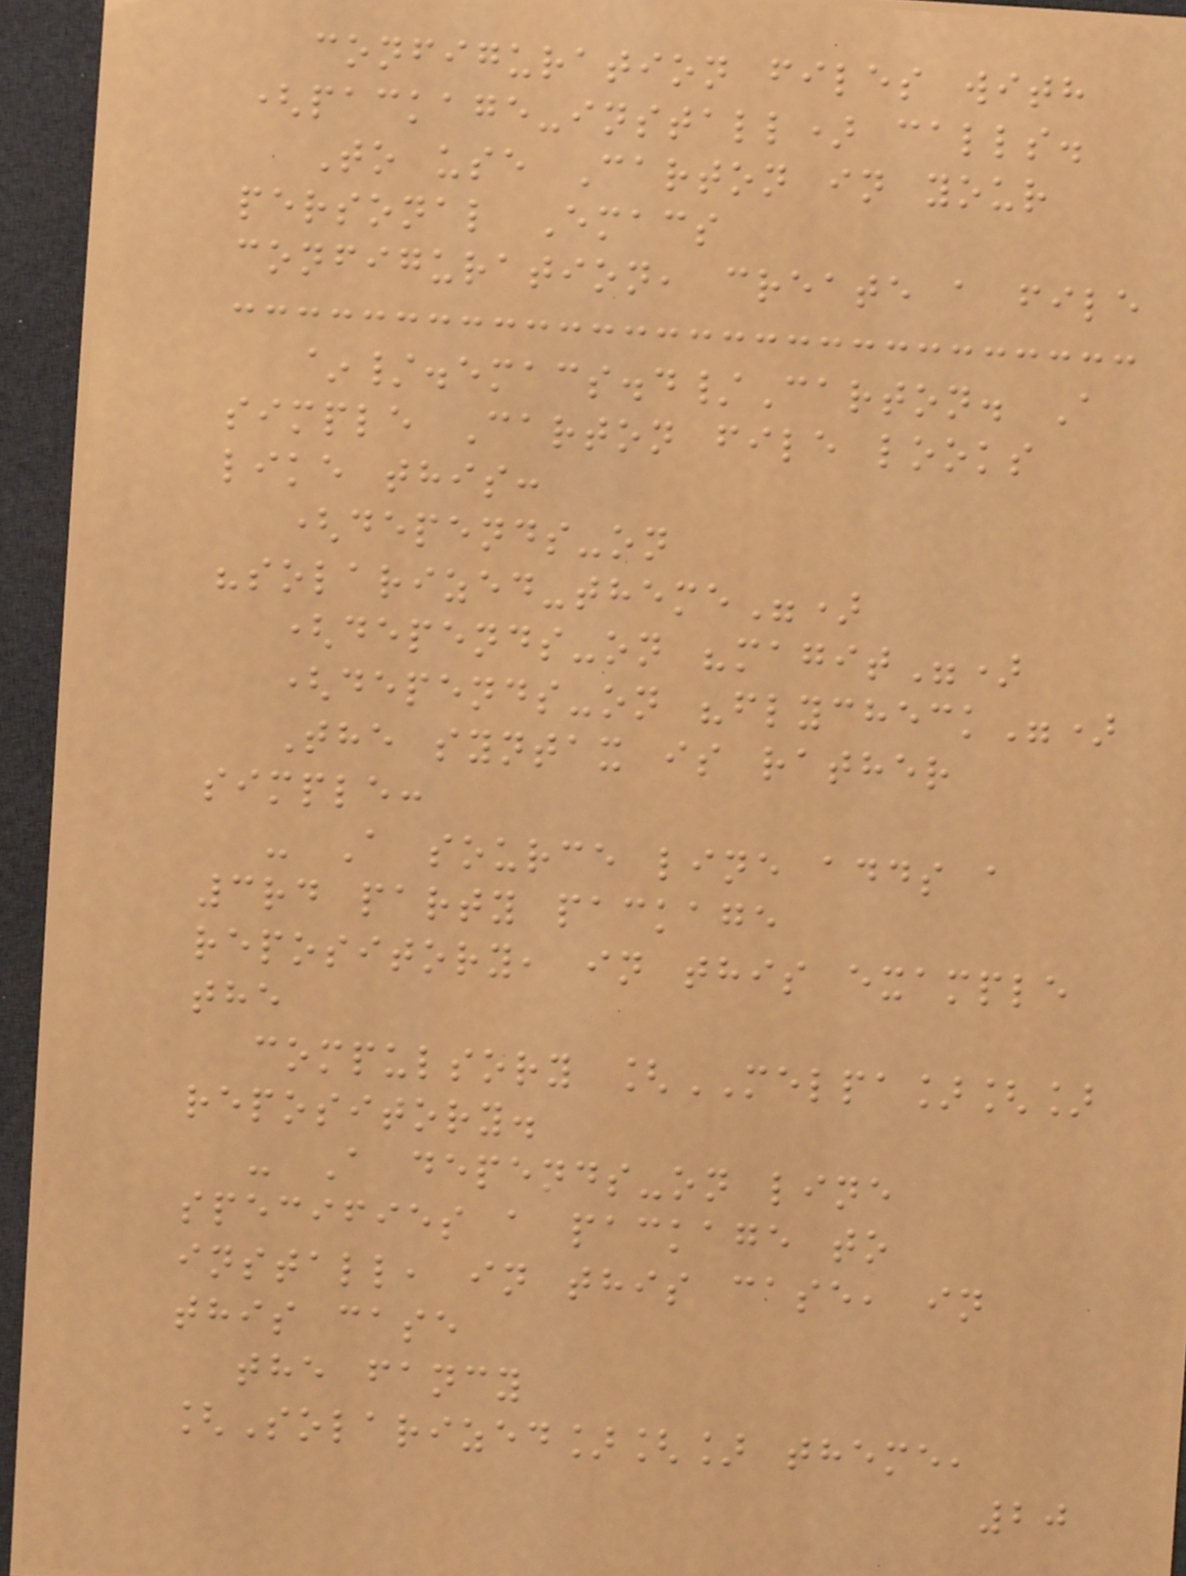configuration files with
(package-install) calls.
To use Carton in your
personal Emacs
configuration, create a file
~/.emacs.d/Carton. A
simple Carton file looks
like this:
(depends-on
"solarized-theme")
(depends-on "magit")
(depends-on "flycheck")
The syntax is rather
simple:
- A source line adds a
3rd party package
repository, in this example
the
compulsory [MELPA][]
repository.
- A depends-on line
specifies a package to
install, in this case, in
this case
the fancy
[Solarized][] theme,
20
